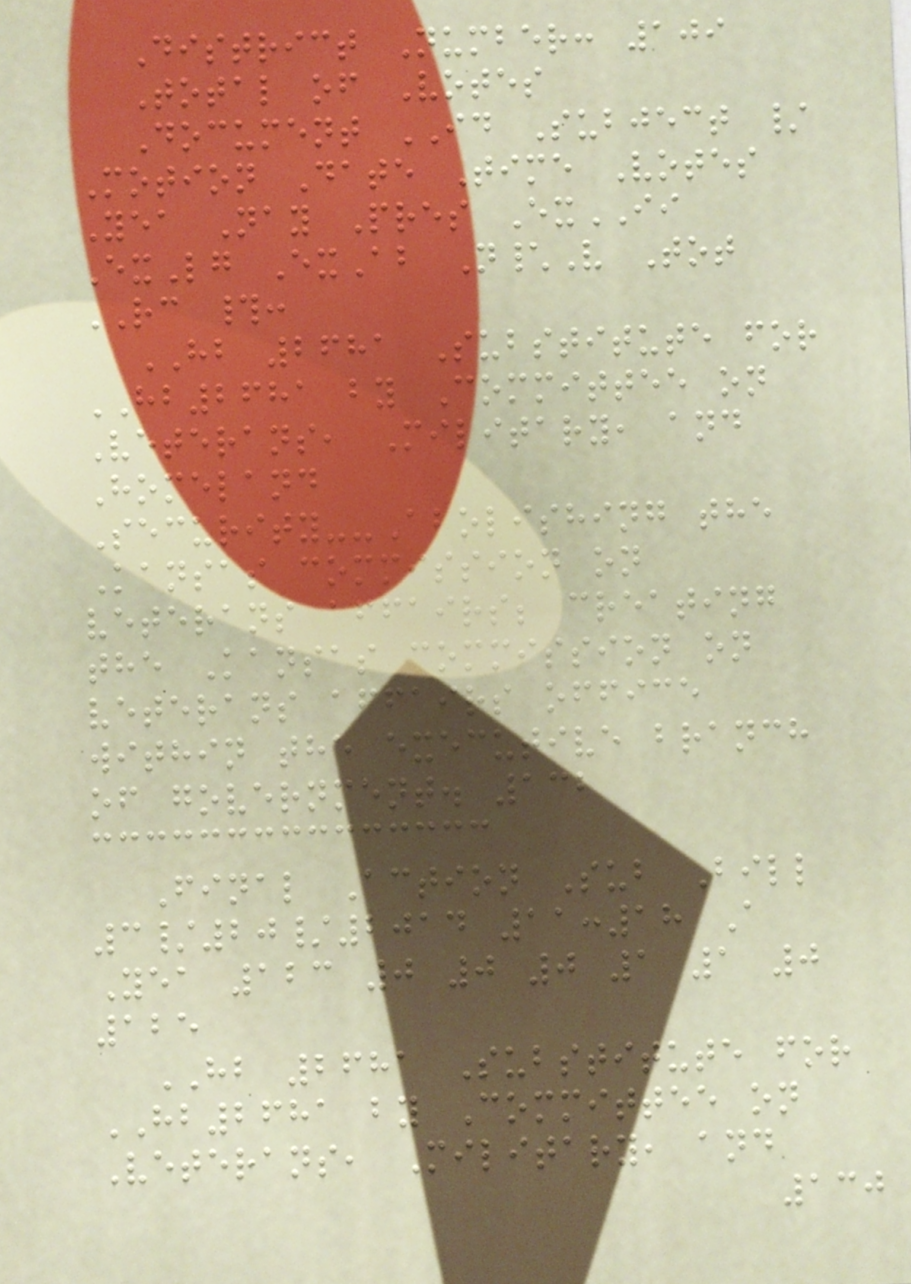District Number: 109
Total of Votes
Document ID Subject /
Motion Date Time Votes
Yea Nay Pres ExII
ExLg ExAb N\V Tot
RC #:
HB 2681 Substitute for
HB2681 by Committee on
Veterans, Military, and
Homeland
Security--Abolishing the
Kansas commission on
veterans affairs; creating
the Kansas commission on
veterans affairs office
within the executive branch
of government. 132
Final Action Sub Bill
3/20/2014 11:18 A
Yea 123 0 0 0 1 1 0
125
HB 2681 Substitute for
HB2681 by Committee on
Veterans, Military, and
130
